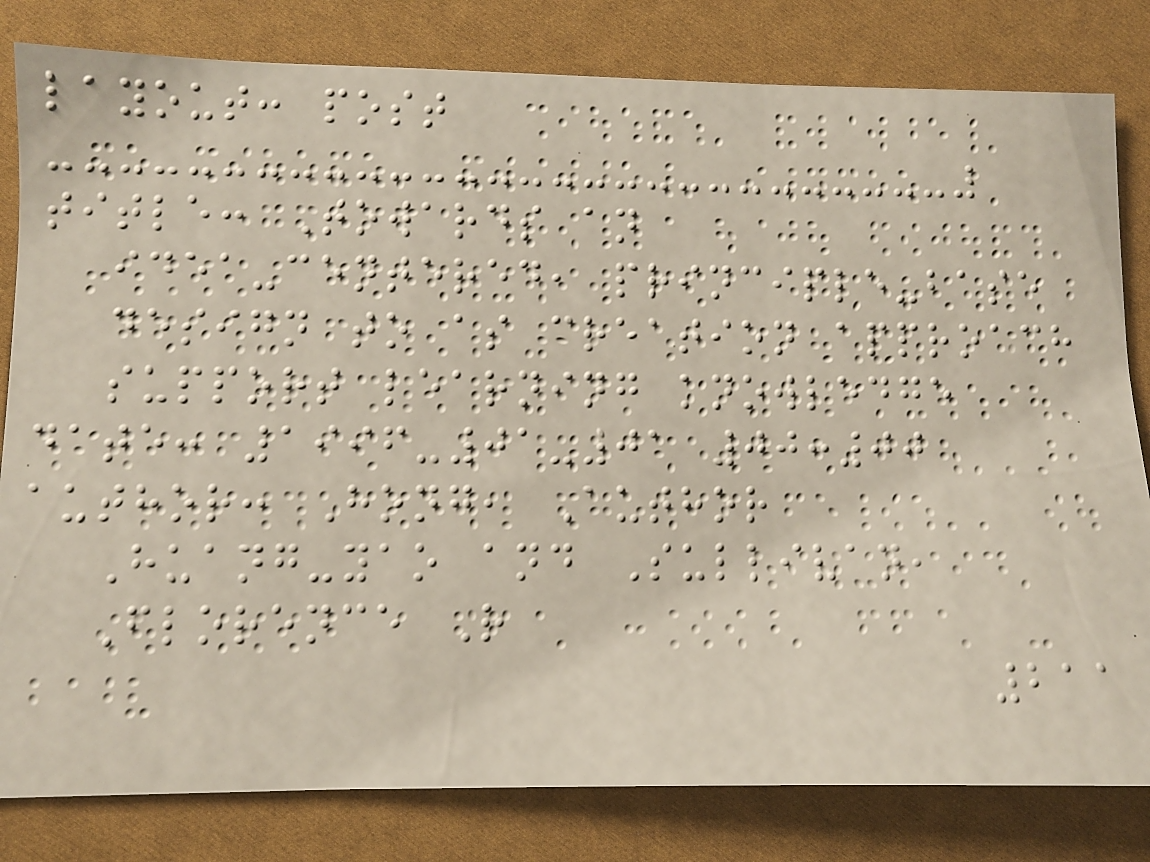layout: post
title: Towards an
idea-centered, principle-base
design to as creation approach
support learning knowledge
date: 1996-01-01 00:00
author: Hong, Author
Huang-yao and Sullivan,
Florence R
211
